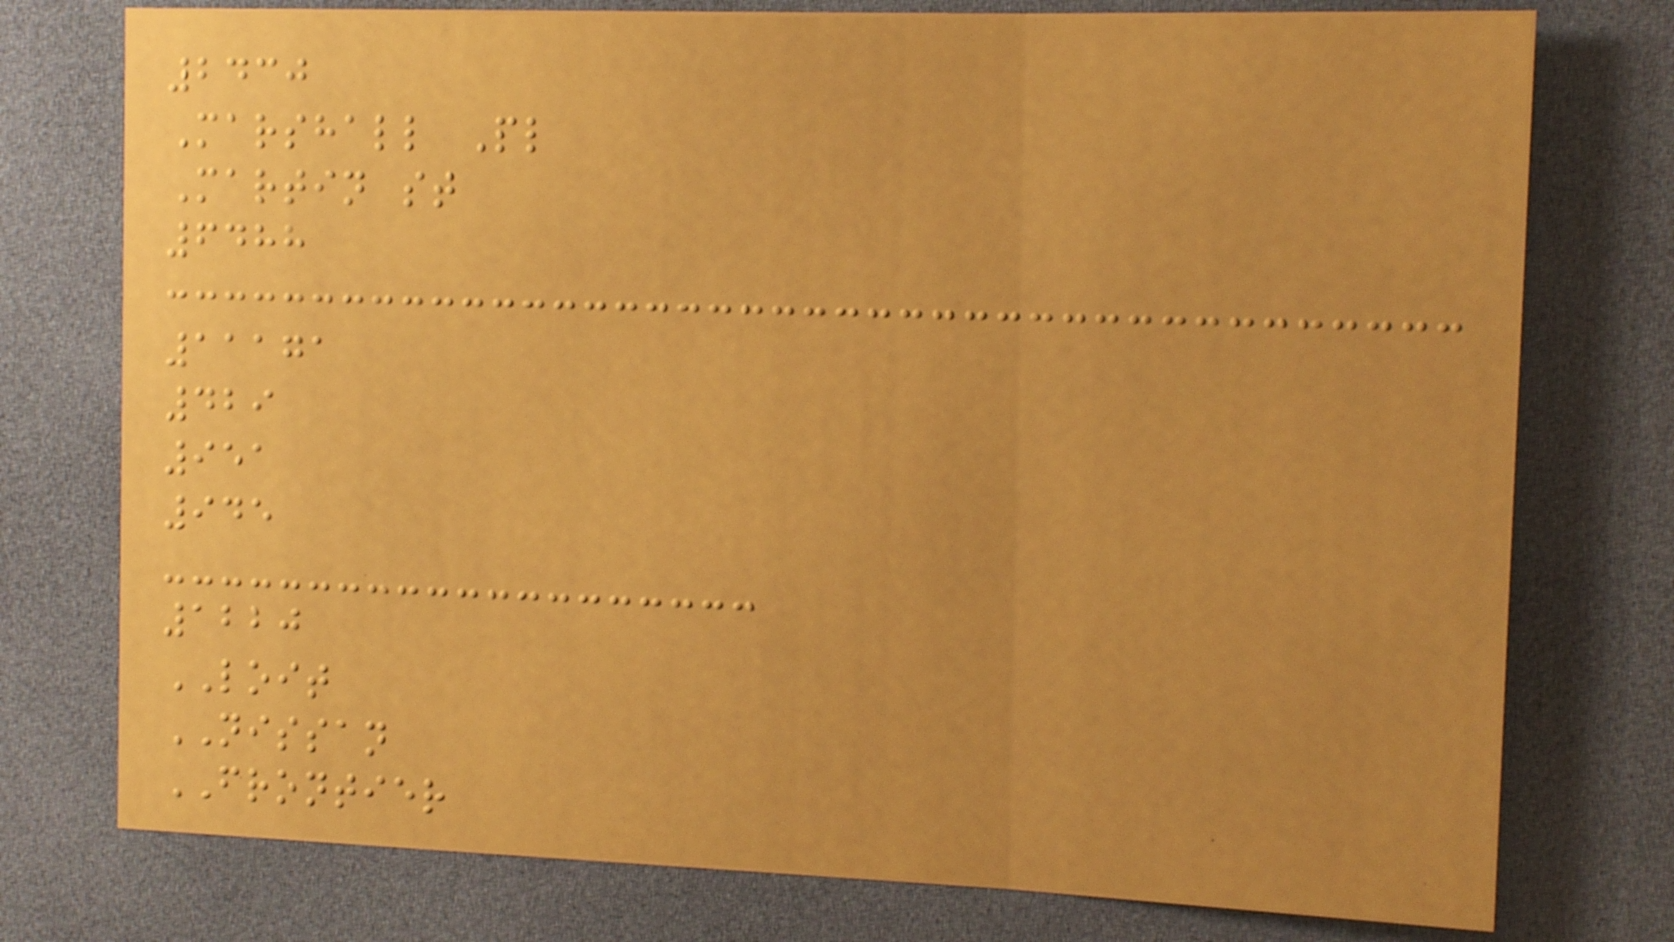2430
Marshall Pl
Martin st
6488
11171
429
951
945
1220
LOIT
NISSAN
FRONTIER
